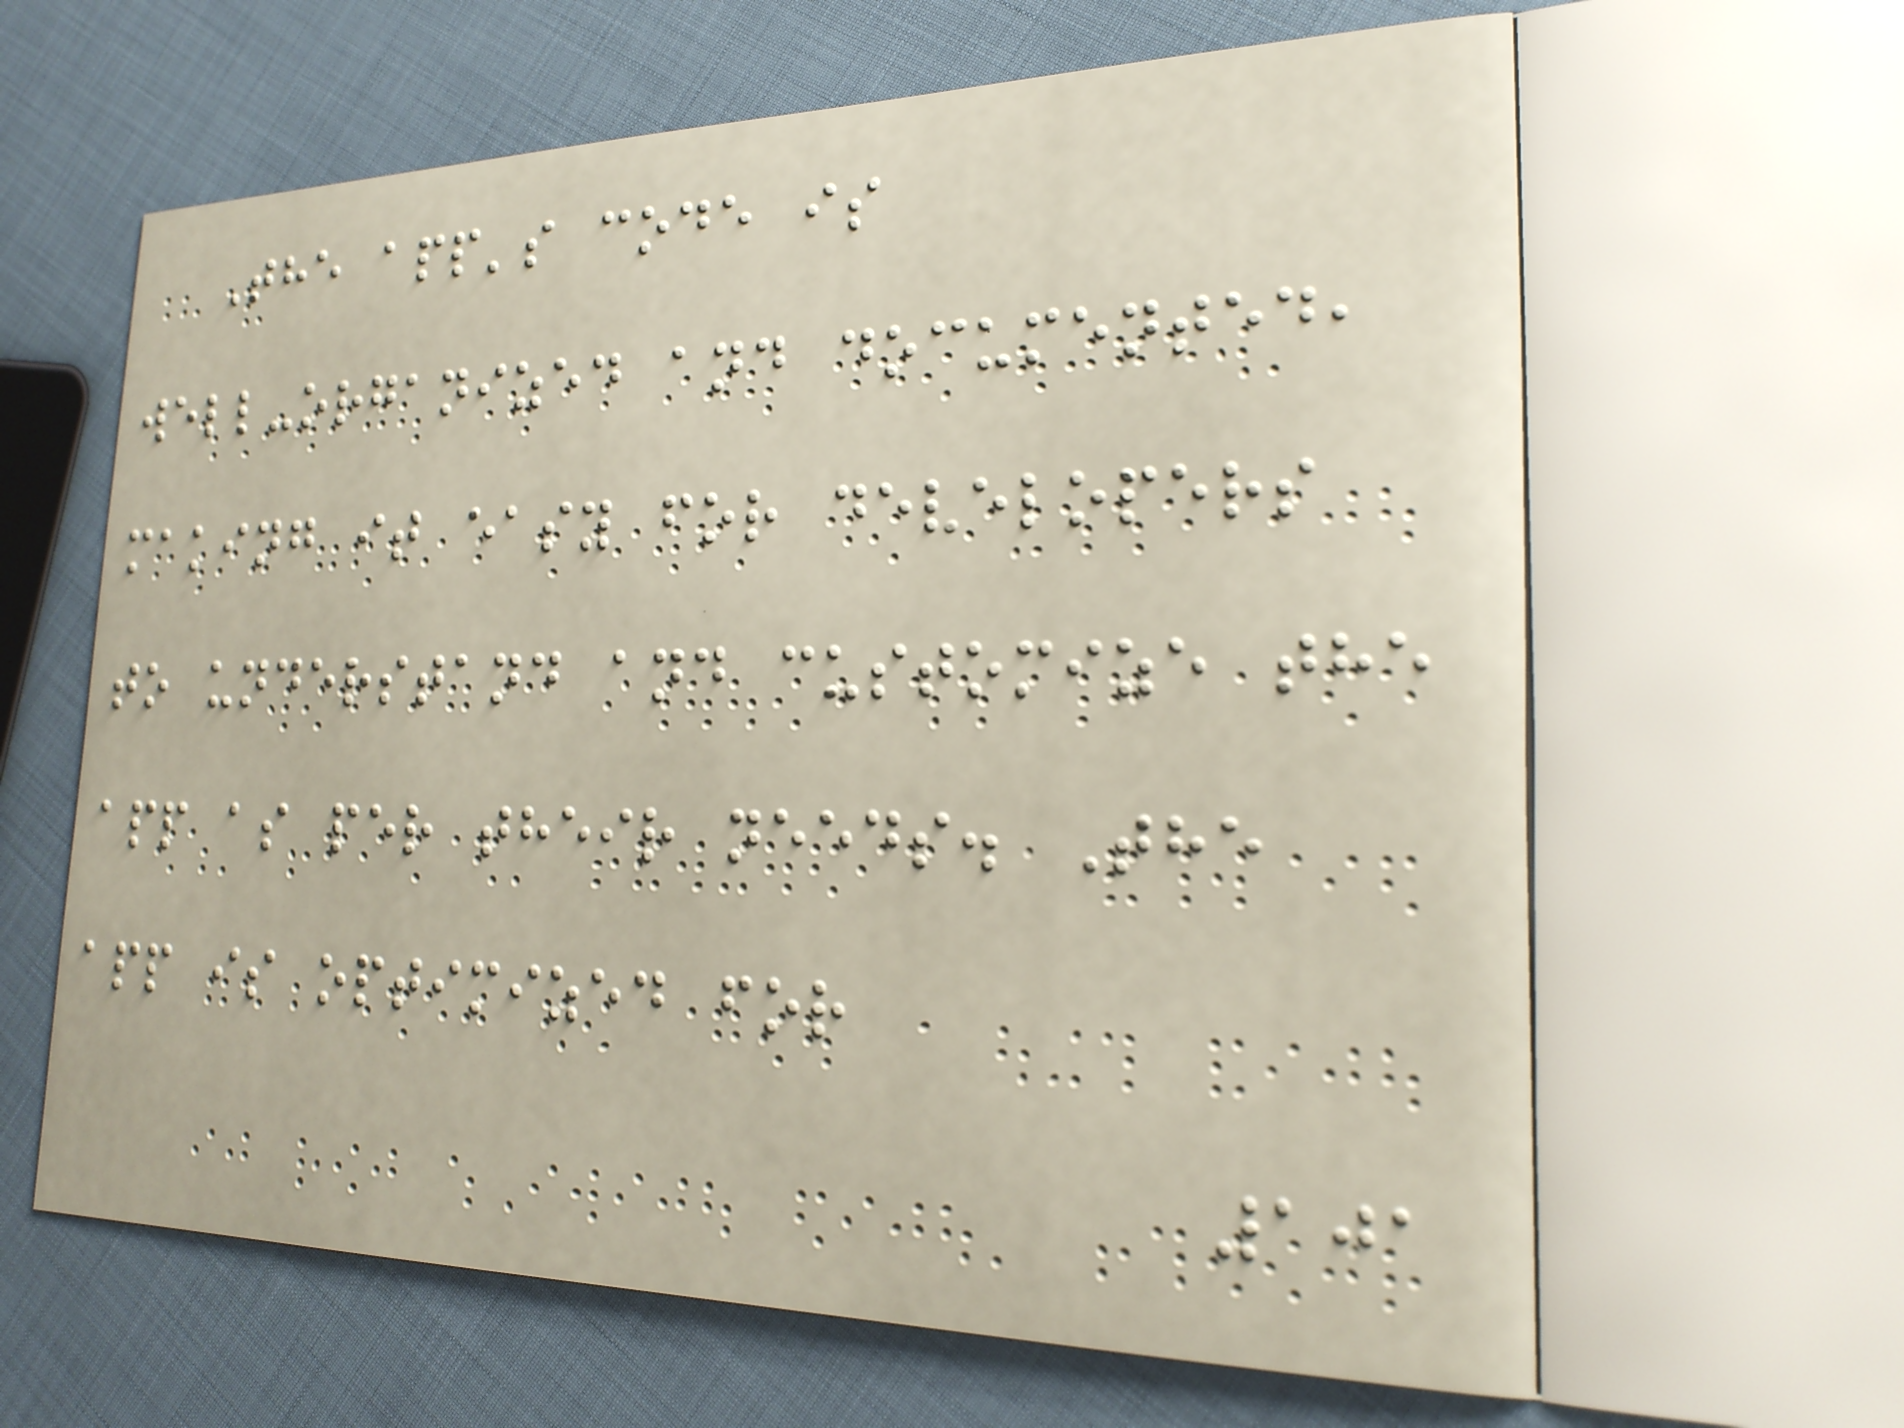The app's code is
well-organized and documented,
making it easy for developers
to understand and customize the
app as per their needs. The
app is optimized for
101
